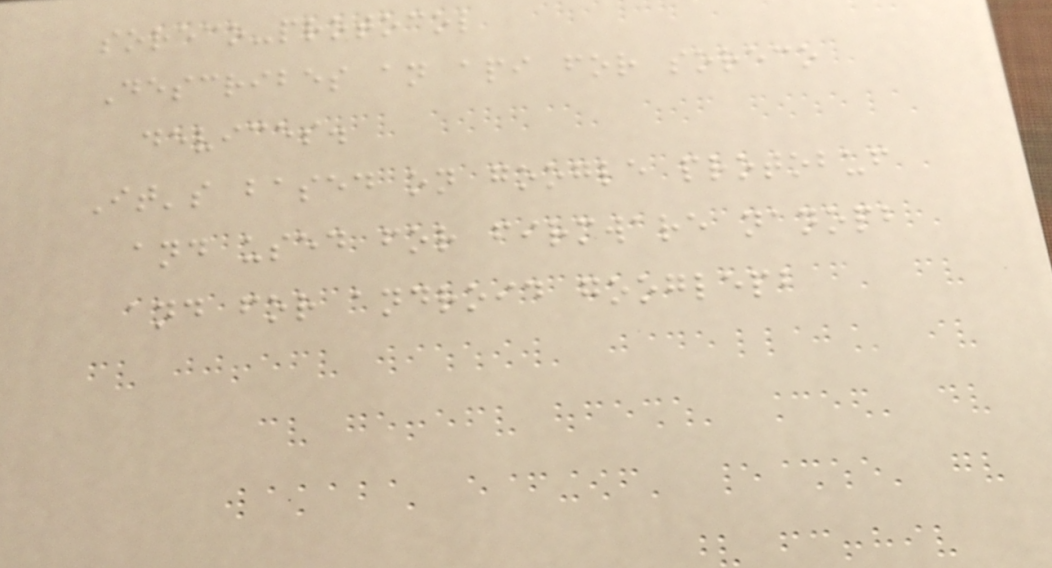soreco-protocol
Describes an api for soreco
devices.
It's based on google protobuf
and used for firmware nanopb
and for android googlepb
